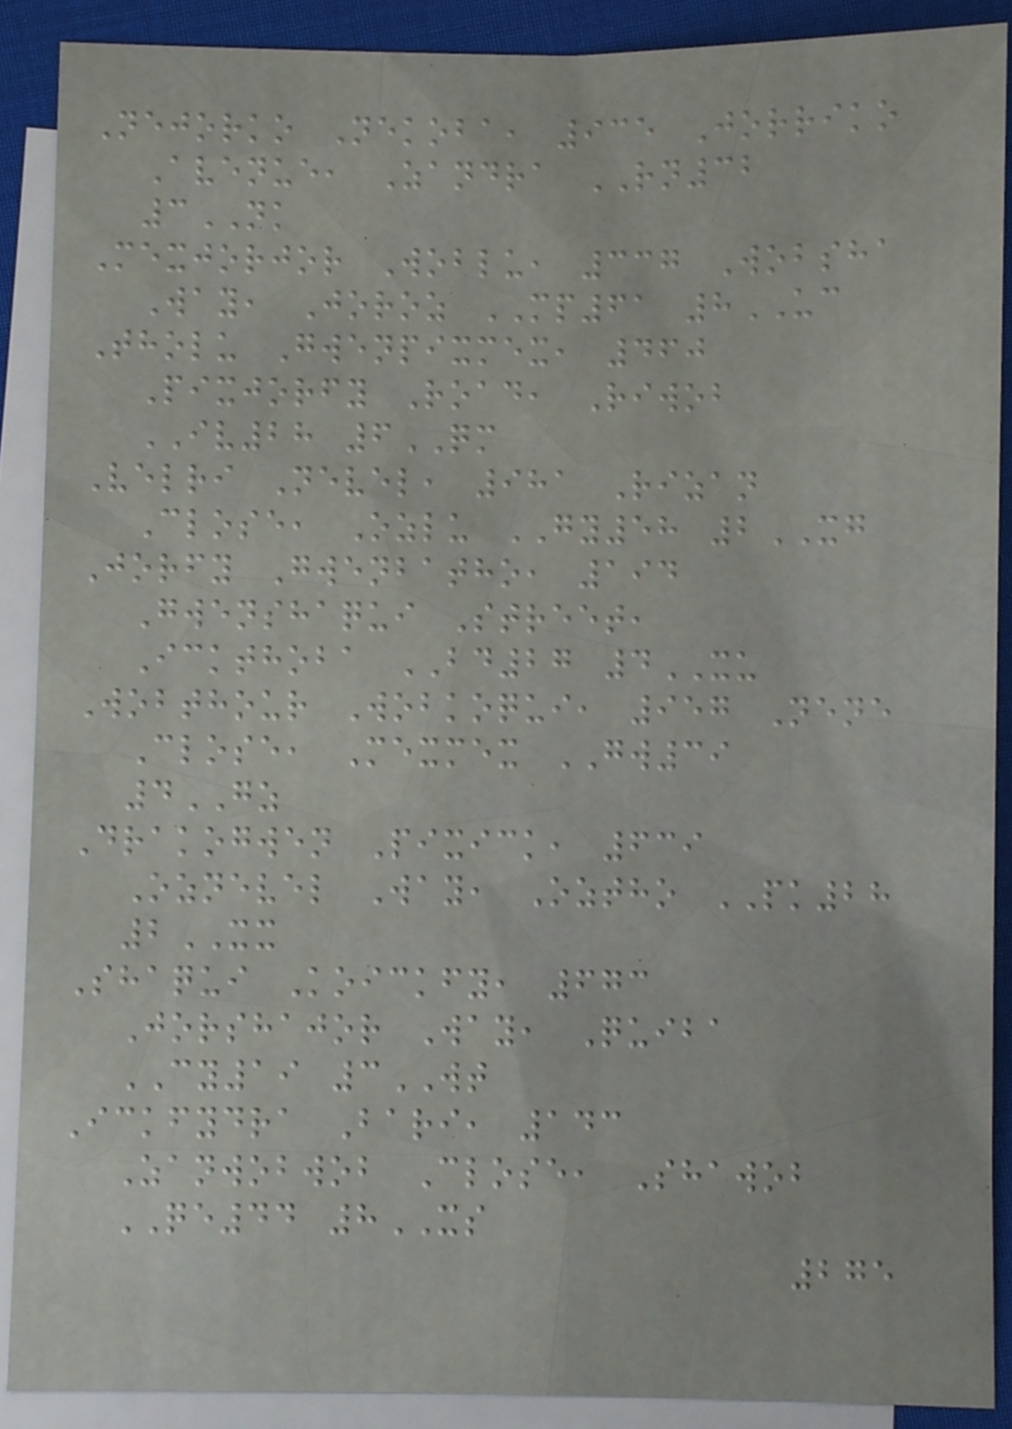Nejorko Nekoba, 935 Jorriko
Avenue, Zandra RN32
3NK
Mexjorjor Woblu, 337 Wobsha
Way, Joroz MP61 8UC
Tholu Gwenpixmex, 460
Pixjorfy Road, Riwob
IV28 6QM
Velri Nevel, 981 Rizan
Close, Ozlu GY58 2XG
Jorfy Gwenbatho, 194
Gwenshaqui Street,
Ickthoba BD27 4XU
Wobthour Wobkoqui, 957 Nene
Close, Mexmex GW39
4GZ
Drakogwen Pixick, 639
Oznevel Way, Oztho PK28
2XX
Shaqui Koickfy, 673
Jorshajor Way, Quiba
CY19 3WT
Ickfydra Bari, 143
Zanwobwob Close, Shawob
QE44 8XS
275
